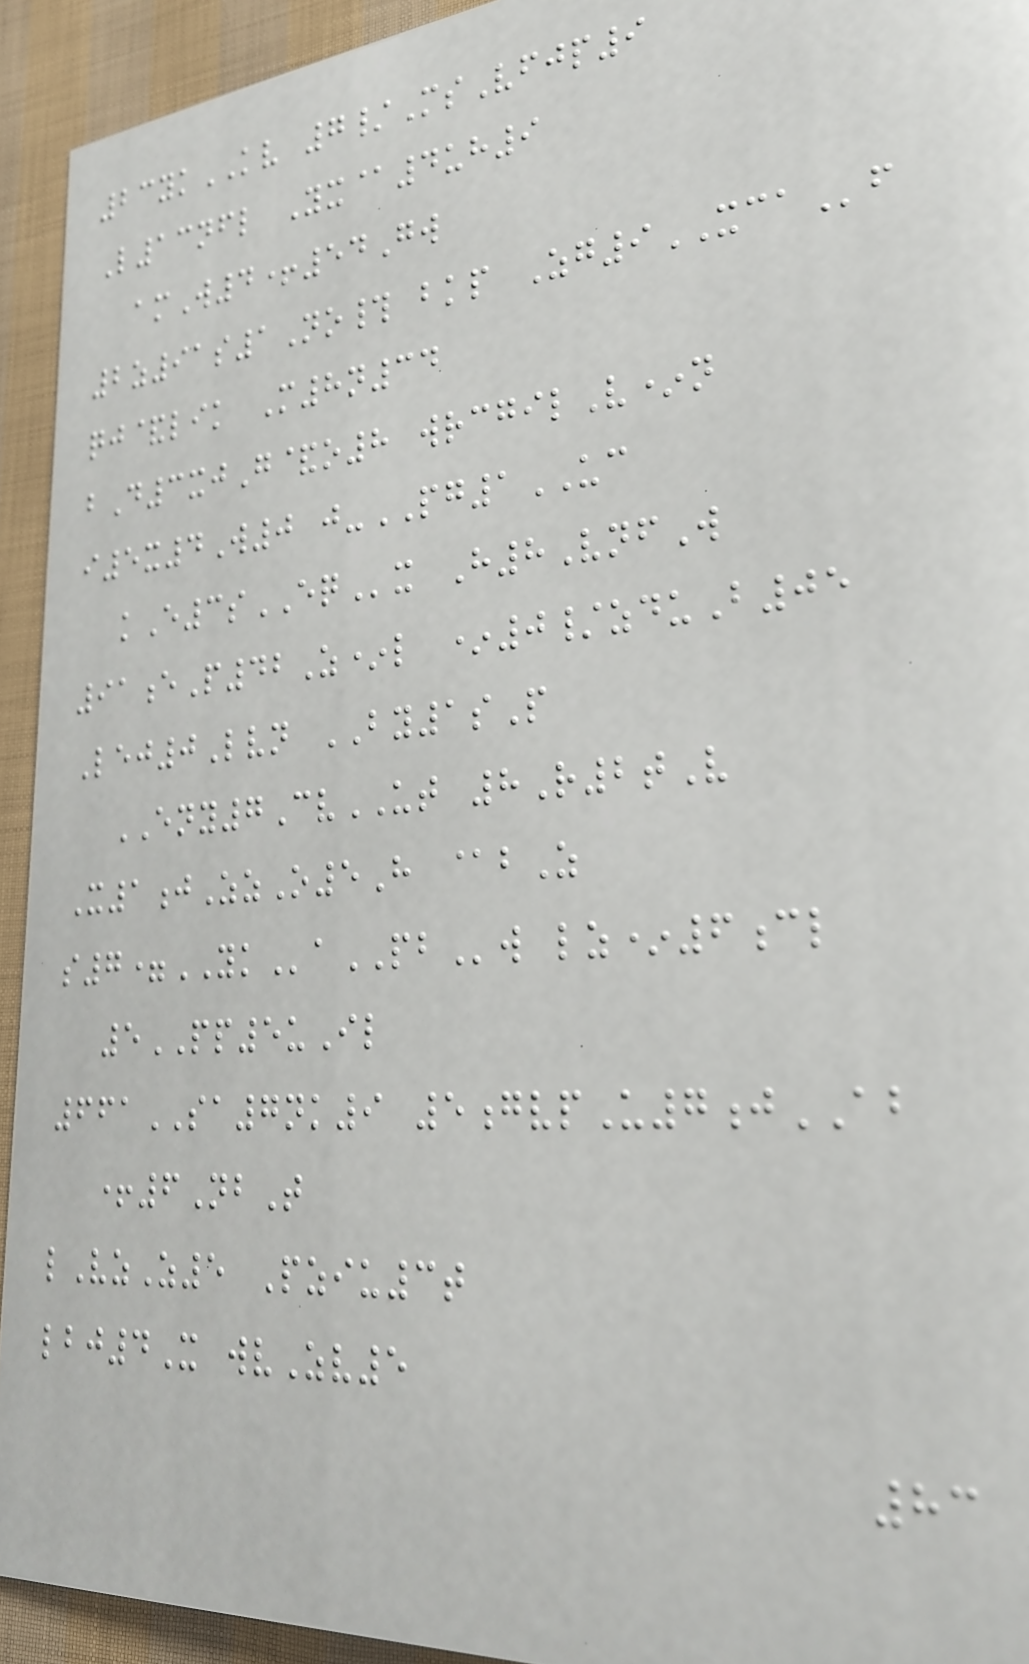23ykKV 7/MsVfjp9
L13nfl Yx@4uh9
amW4+54Gw
2z91s1No# bkp Zg9XCAf
qj&lik M8n34
bD3xjG&o8 wrcgilV*n
i5x4W0 j-PG1UC
kE3sEQx H8VnfW
91eP42Z*l *0/zduB05
Lej0Lvn BY1sP
ENY7CvUT 8R2tV
X1jZzO5H @bZ
s7=YKaPBw lz*6cl
5PP5uIl
661SA7nk9 5gvpU7jAB
+6NbT
lVzZ5 Pziu3t
lbj4X wvZv5
83
